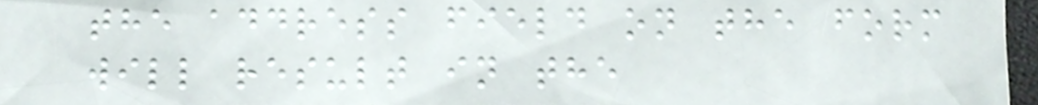the address field on the form
will result in the
